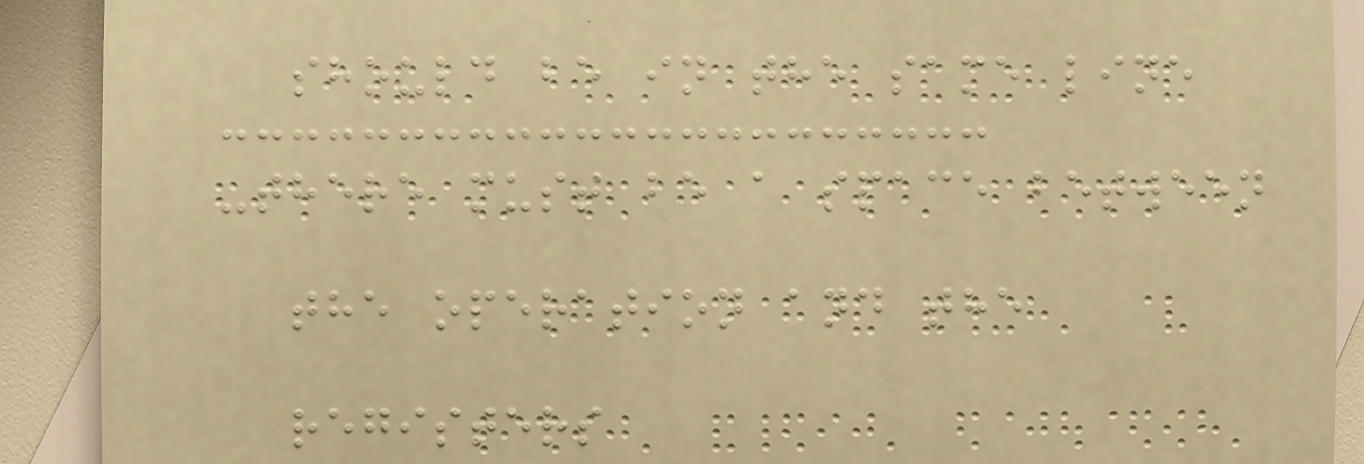should be in the same line
-there must be a space between
the operation and the
registers
